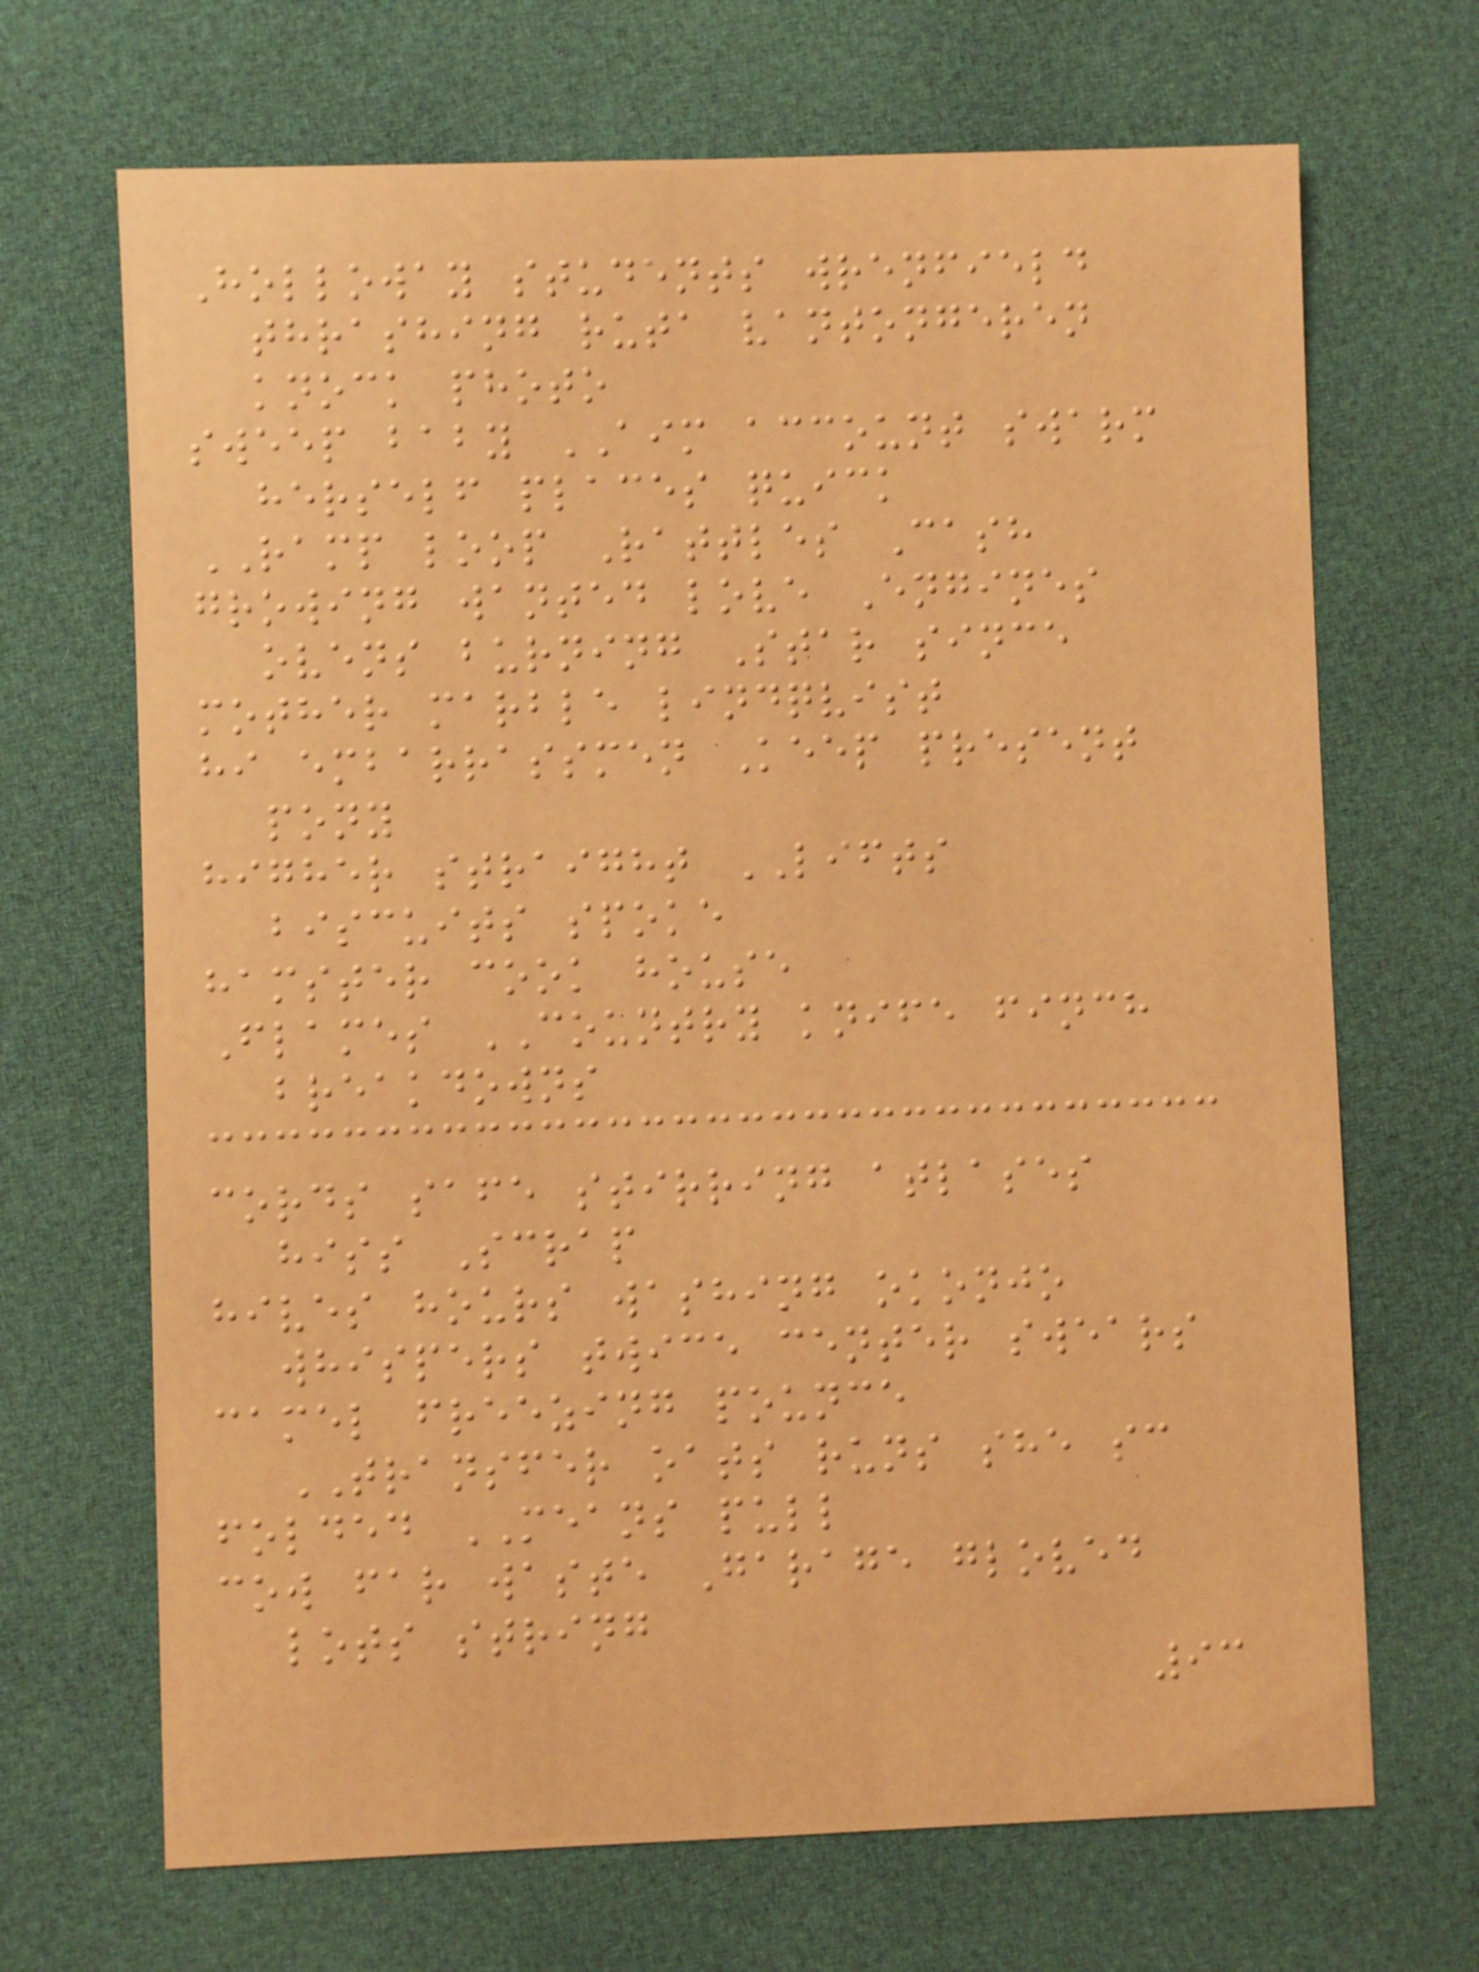Holloway students wrenfield
thrashing ruta vantongeren
knock photo
sweep baby AIM account swarm
herself places quick
RAMP loop Rattles Cash
growing wanted love Engines
ovens burning Star since
mother marble lindqvist
hi embarrassmen Keep present
pony
higher straight LIFTS
biscuits spoke
hamster cook house
Flames COUNTRY knife finch
breakdowns
cords safe stirring atlases
hiss Scrap
hives hours washing okonjo
whispers twice center swears
camel freezing pounce
TRANSFER oats runs she sc
folded MEANS pull
cow far waste Garage gloved
lots string
93
